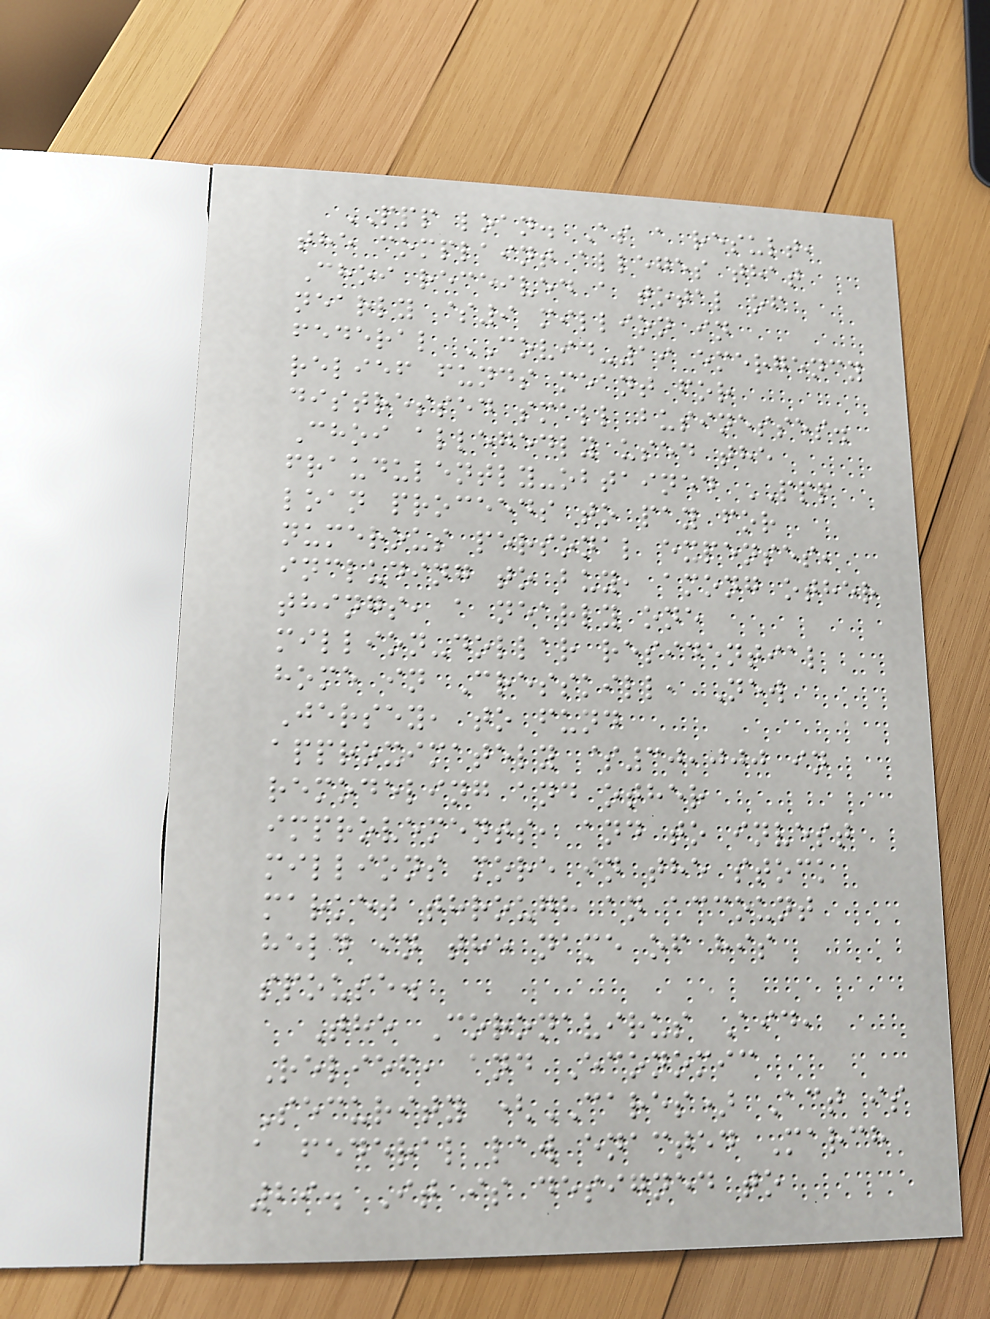PPP loan. As a result,
the complaint alleges that
Choi received a total of
nearly $9 million in
federal COVID-19 emergency
relief funds meant for
distressed small businesses.
Choi allegedly used the
fraudulently-obtained PPP
loan proceeds to pay for
numerous personal expenses,
including to buy, among other
things, a nearly one
million-dollar residential
home in Cresskill, New
Jersey, to fund
approximately $30,000 in
remodeling and other
improvements, and to invest
millions more in the stock
market through an account
held in the name of his
spouse.
The Coronavirus Aid,
Relief, and Economic
Security (CARES) Act is
a federal law enacted March
29. It is designed to
